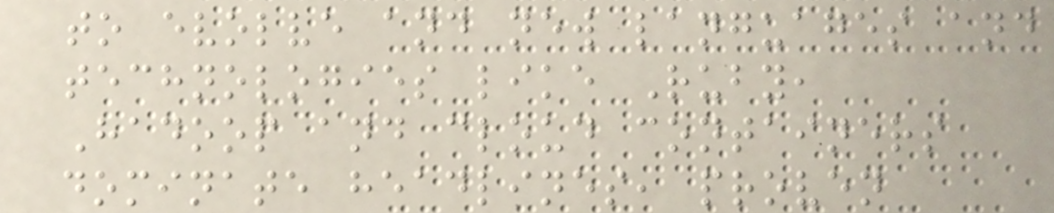to evolve and new languages and
technologies like Ruby,
Hadoop and cloud containers
dominate headlines, proven
